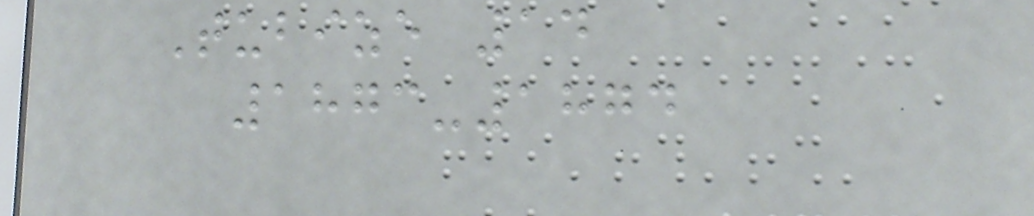Tubize 14
1873-1874
